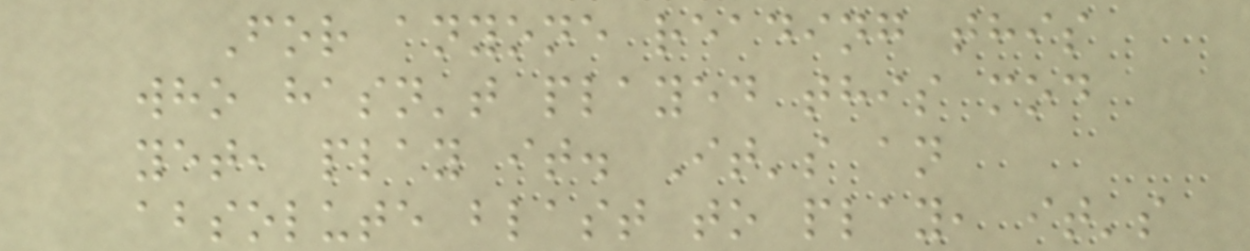For anyone reading this
who hasn't played this mod
yet, play it. It's an
absolute blast to play, it's
